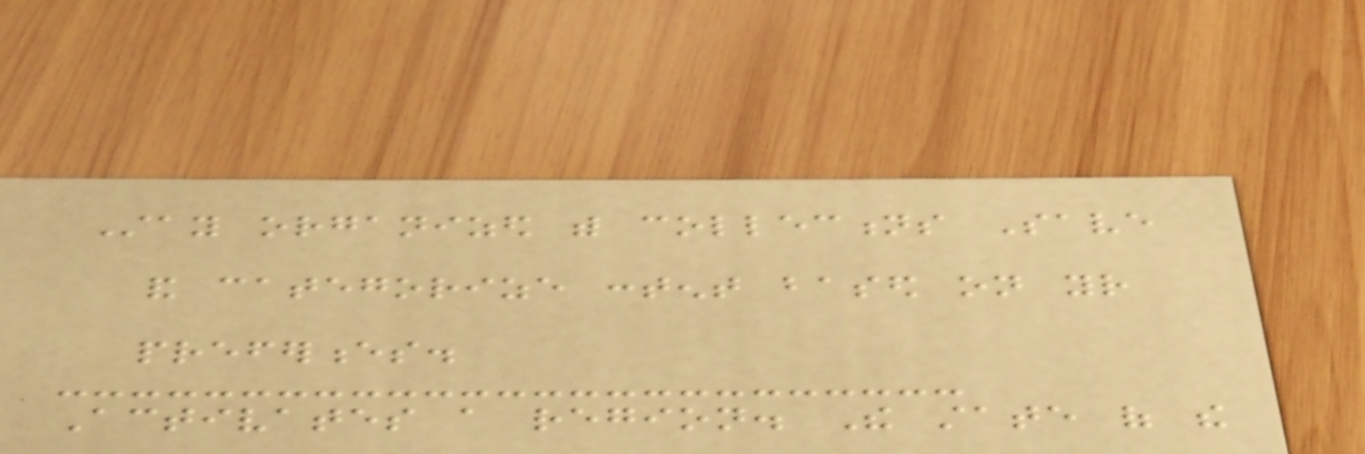Stay organized with collections Save
and categorize content based on your
preferences.
Activates a region. The state of the
